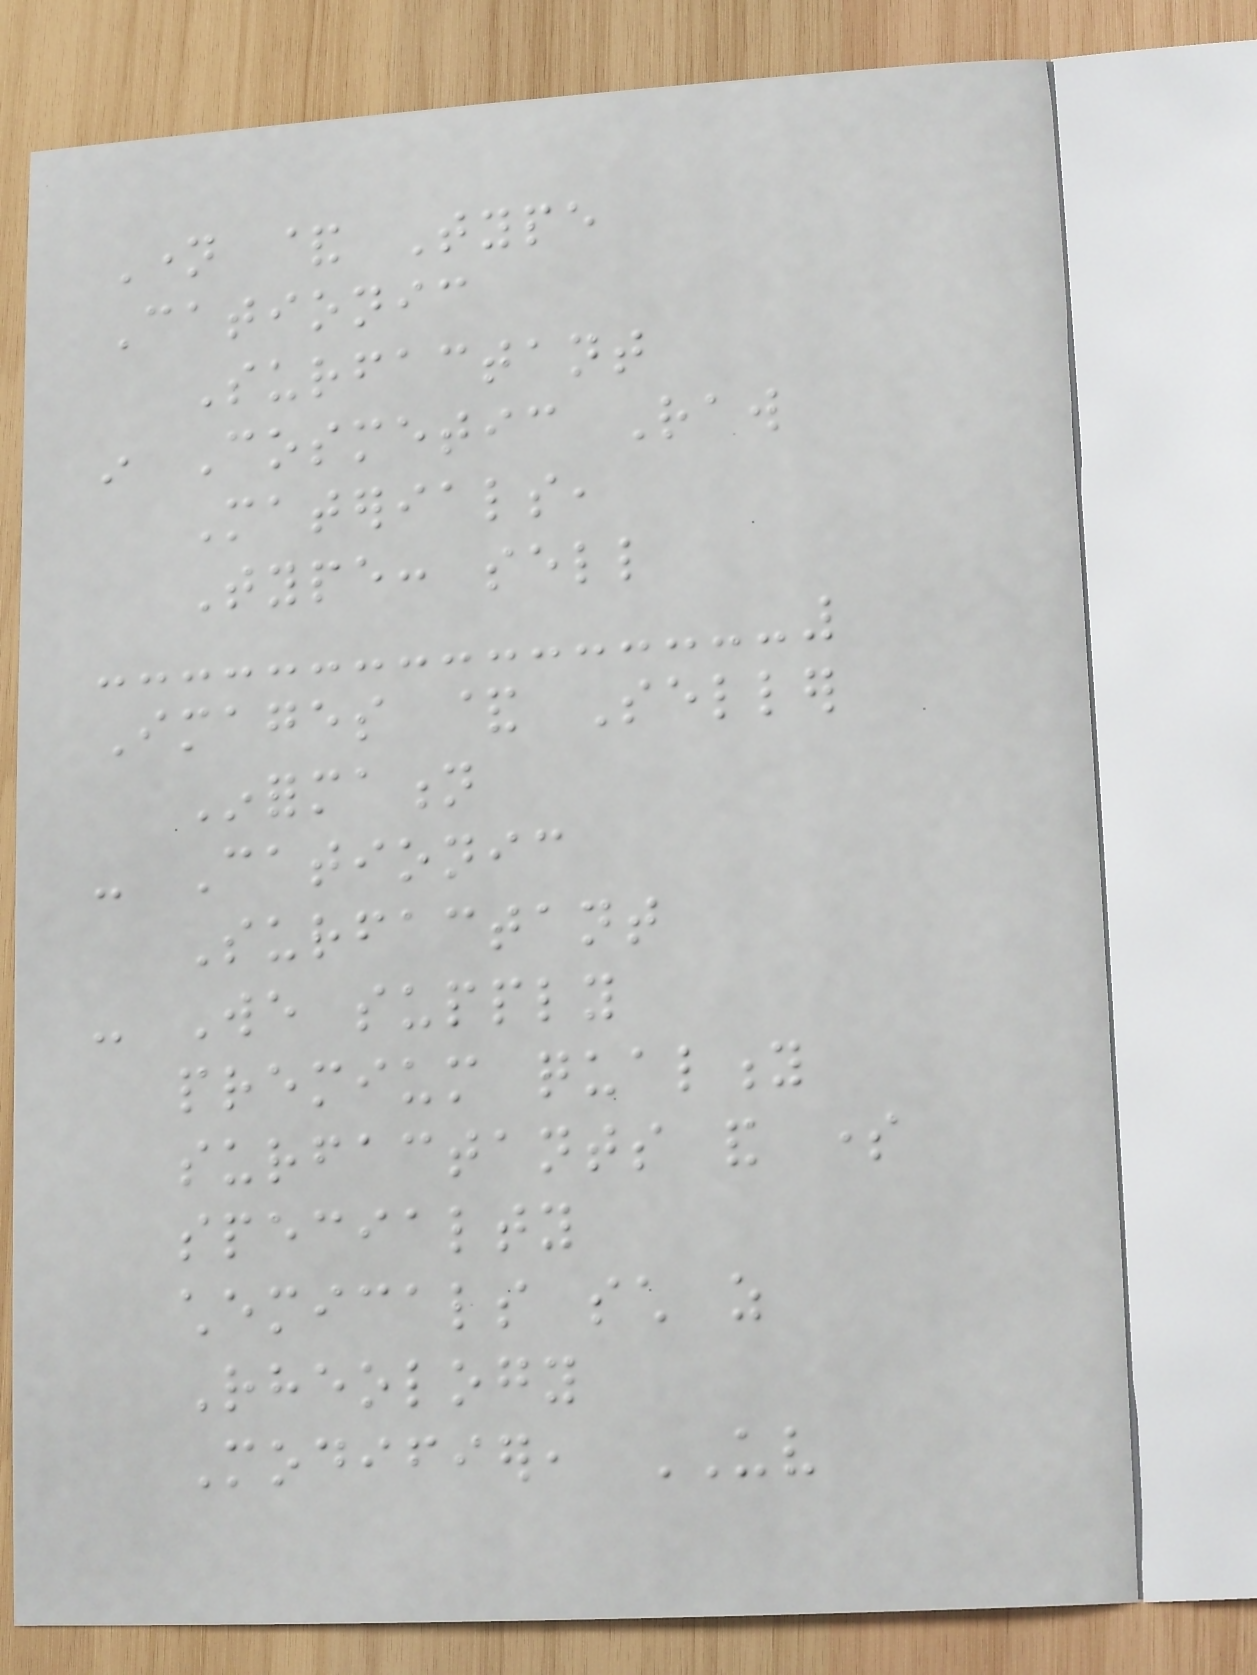Name & Type
Cationic
Surfactant
in Cosmetic Raw
Materials,
Type: sell
Images & Seller
Information
- Cationic
Surfactant
- We supply
premium quality
surfactants and some
specialty
chemicals such as
Rheology
Modifier, UV
